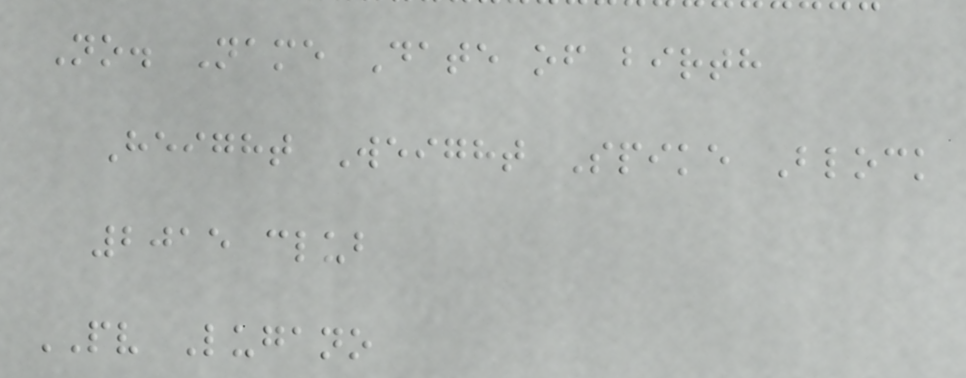No. Name Date of birth
Height Weight Spike Block
2015 club
PV Lugano
